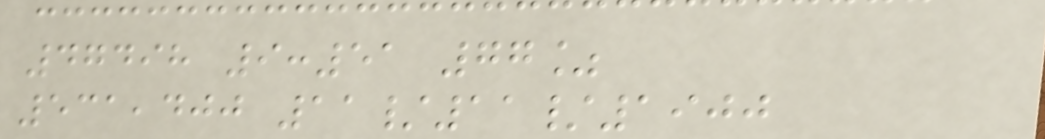47498 9:51 77%
531,400 11/11/1900
